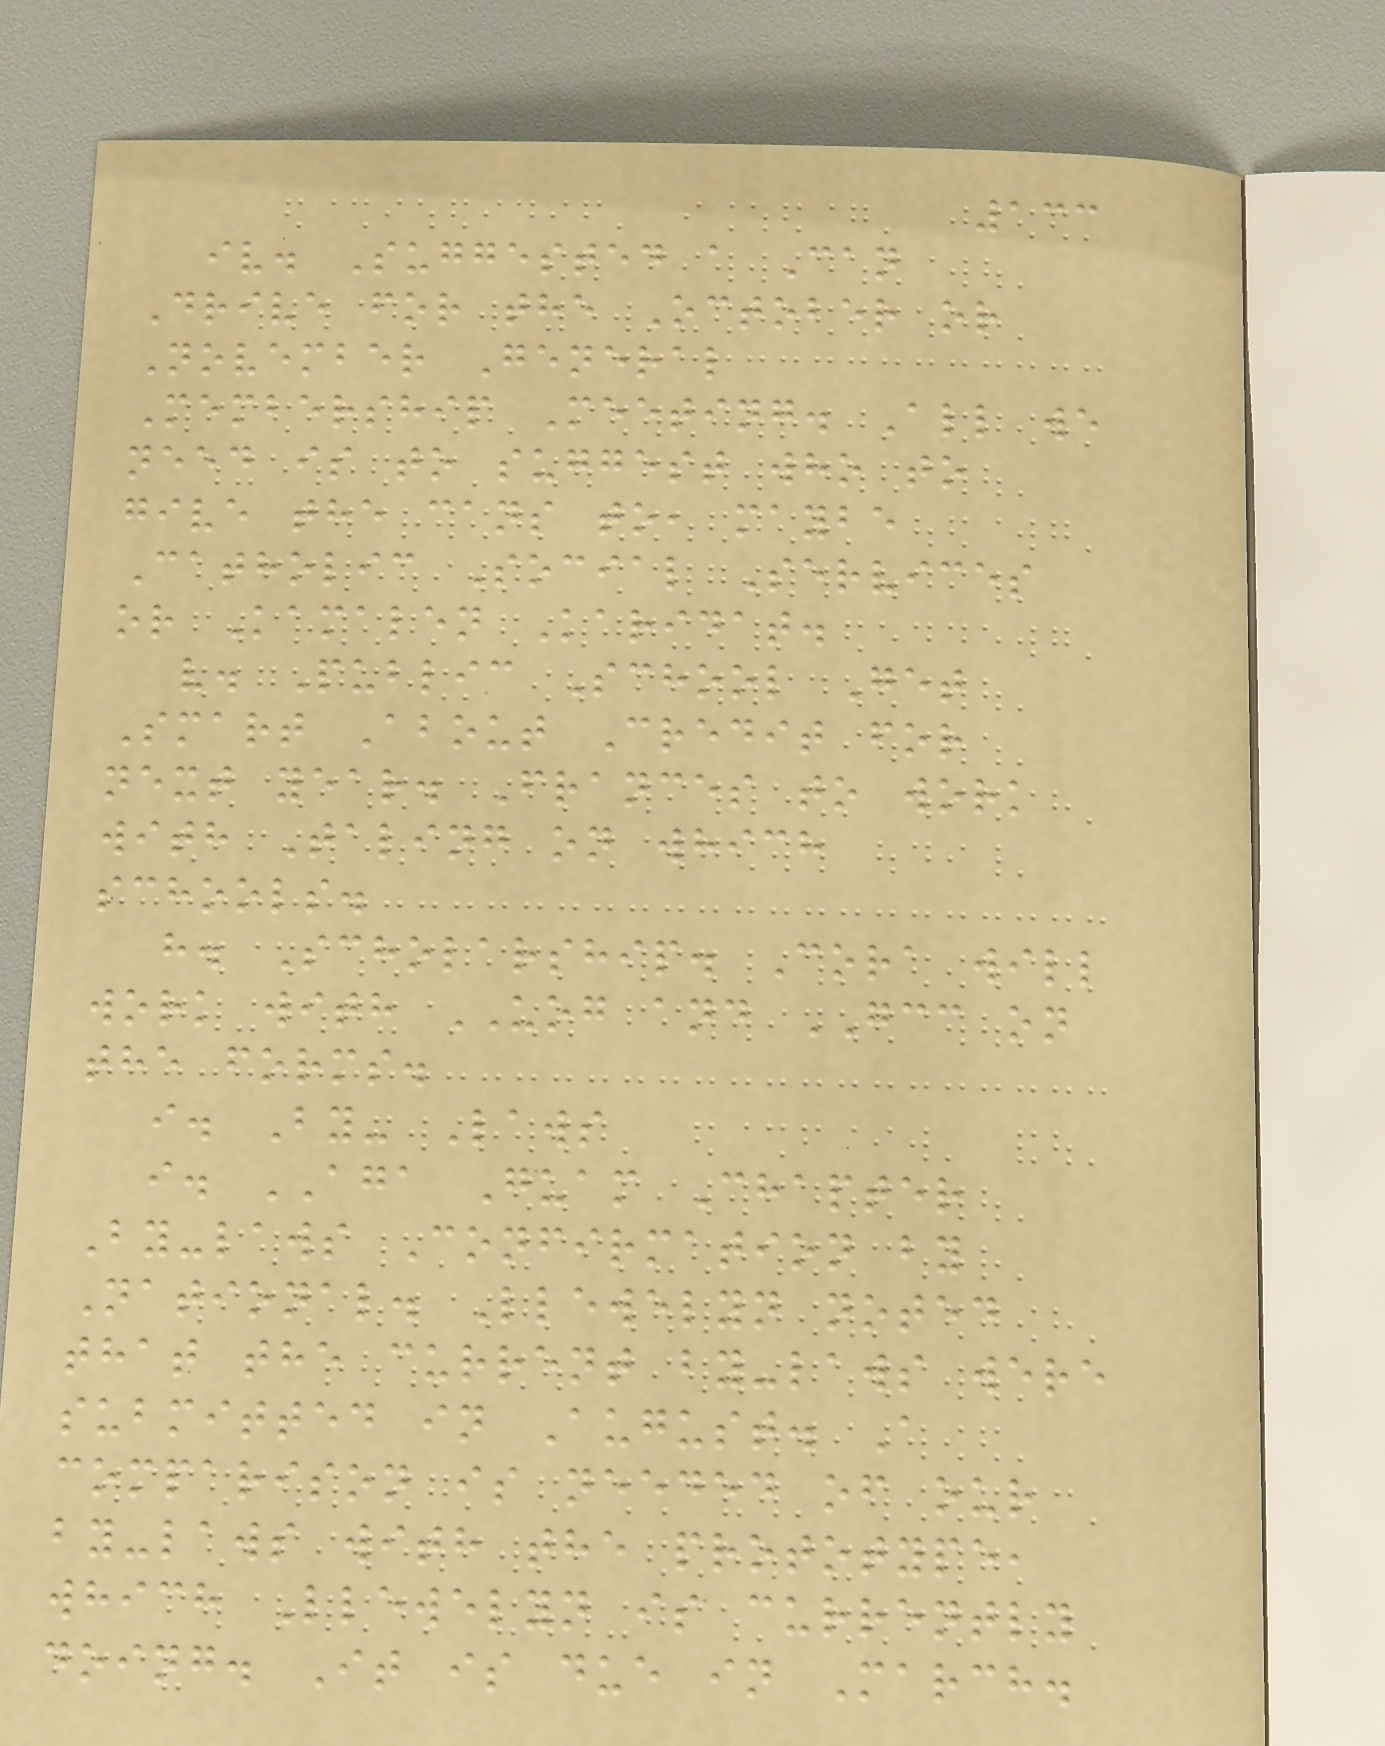133
iv. Suggested a Can
Drive for the October or
November General
Membership Meeting. All we
need is to suggest who to
give the cans to, maybe
Catholic Social Services
or Kamalen Karidat.
v. Public School Get
Smart About Credit for
next year. Frances to work
with Taling on which
schools.
h. Scholarship. Cora will
work with UOG and GCC on
the forms.
i. By- Laws
i. AGA Guam Chapter
By-laws Confirmation by
National. Llewelyn noted
that the current by-laws were
submitted in August. A
comparison is needed of our
by-laws with the prototype,
which Llewelyn is currently
doing. It is due in March.
